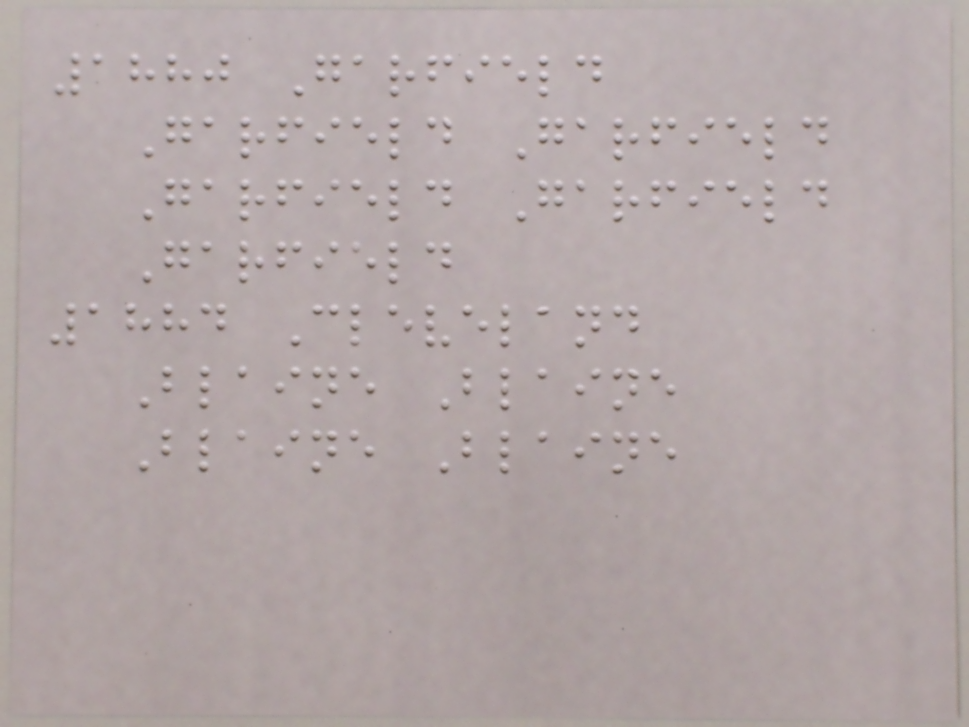1880 Garfield
Garfield Garfield
Garfield Garfield
Garfield
1884 Cleveland
Blaine Blaine
Blaine Blaine
